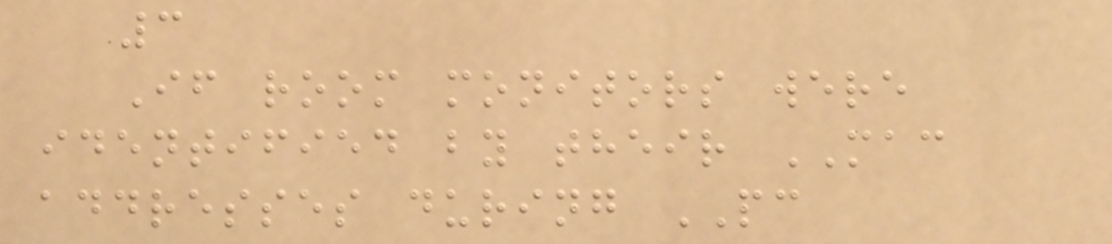3
If room monitors were
identified by their MAC
addresses during PC
